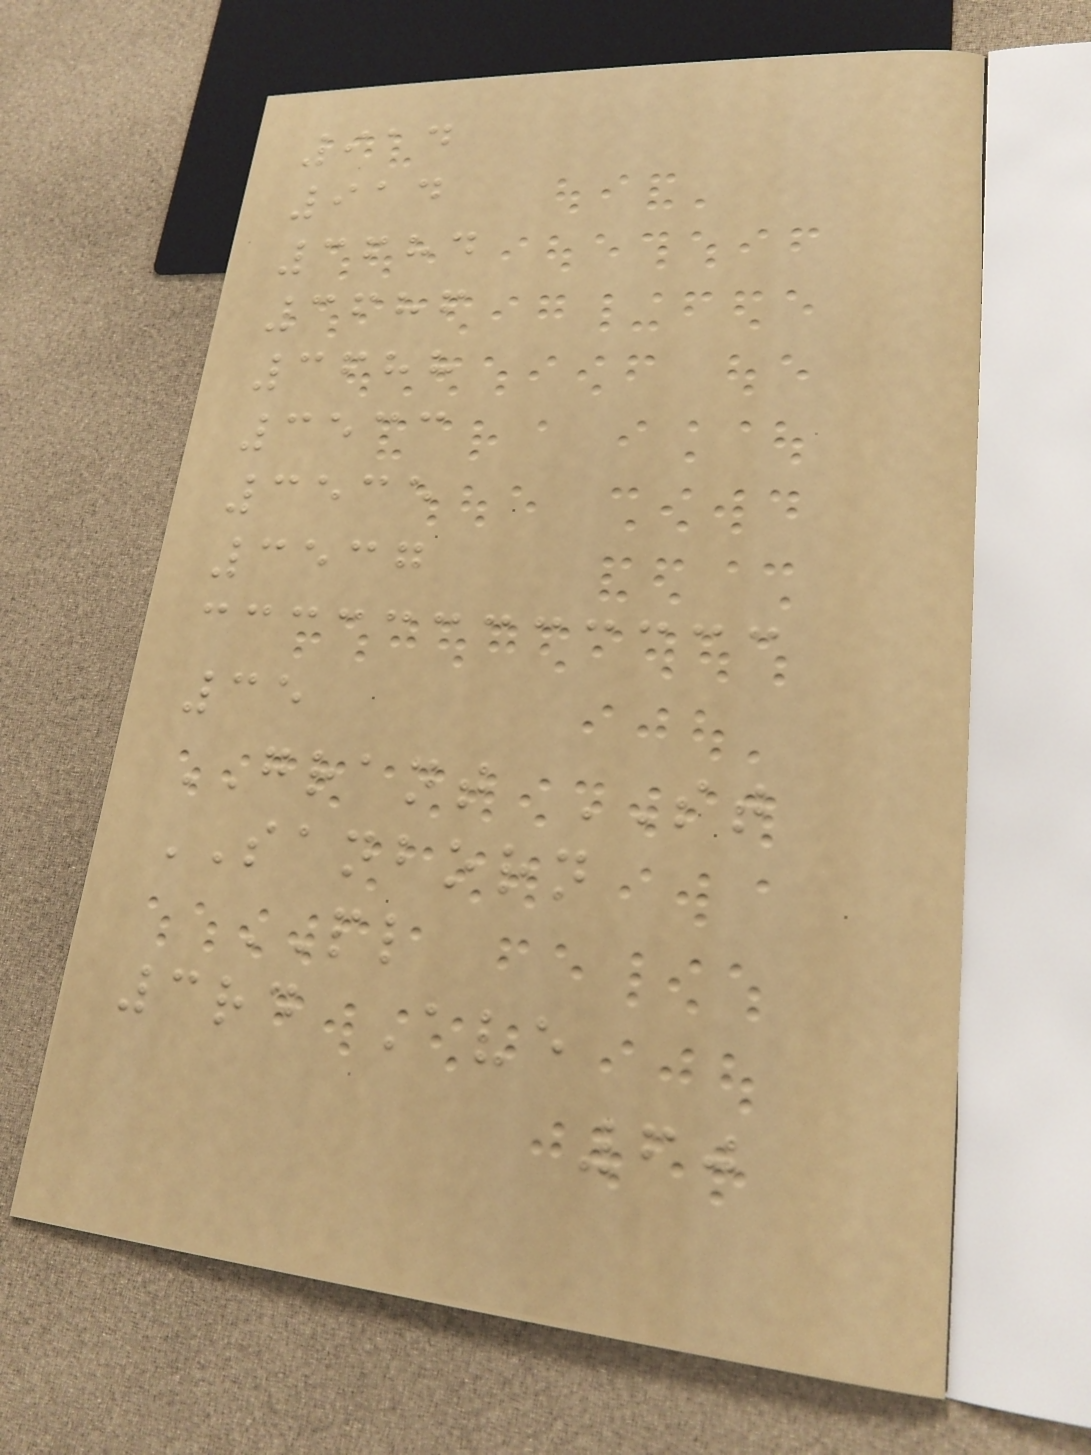914
914
3684
3686
3688
3533
3535
3537
35
GRANT ST
SANBORN
PL
3rd Ave
60
